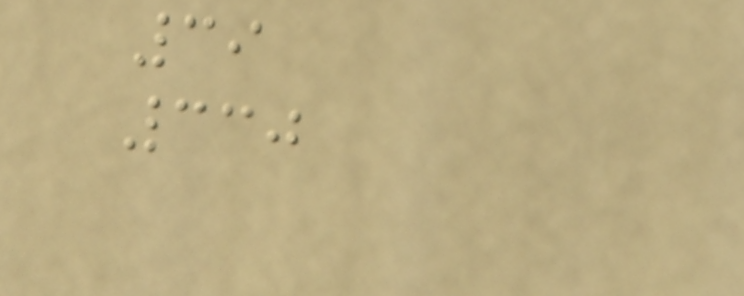39
330
